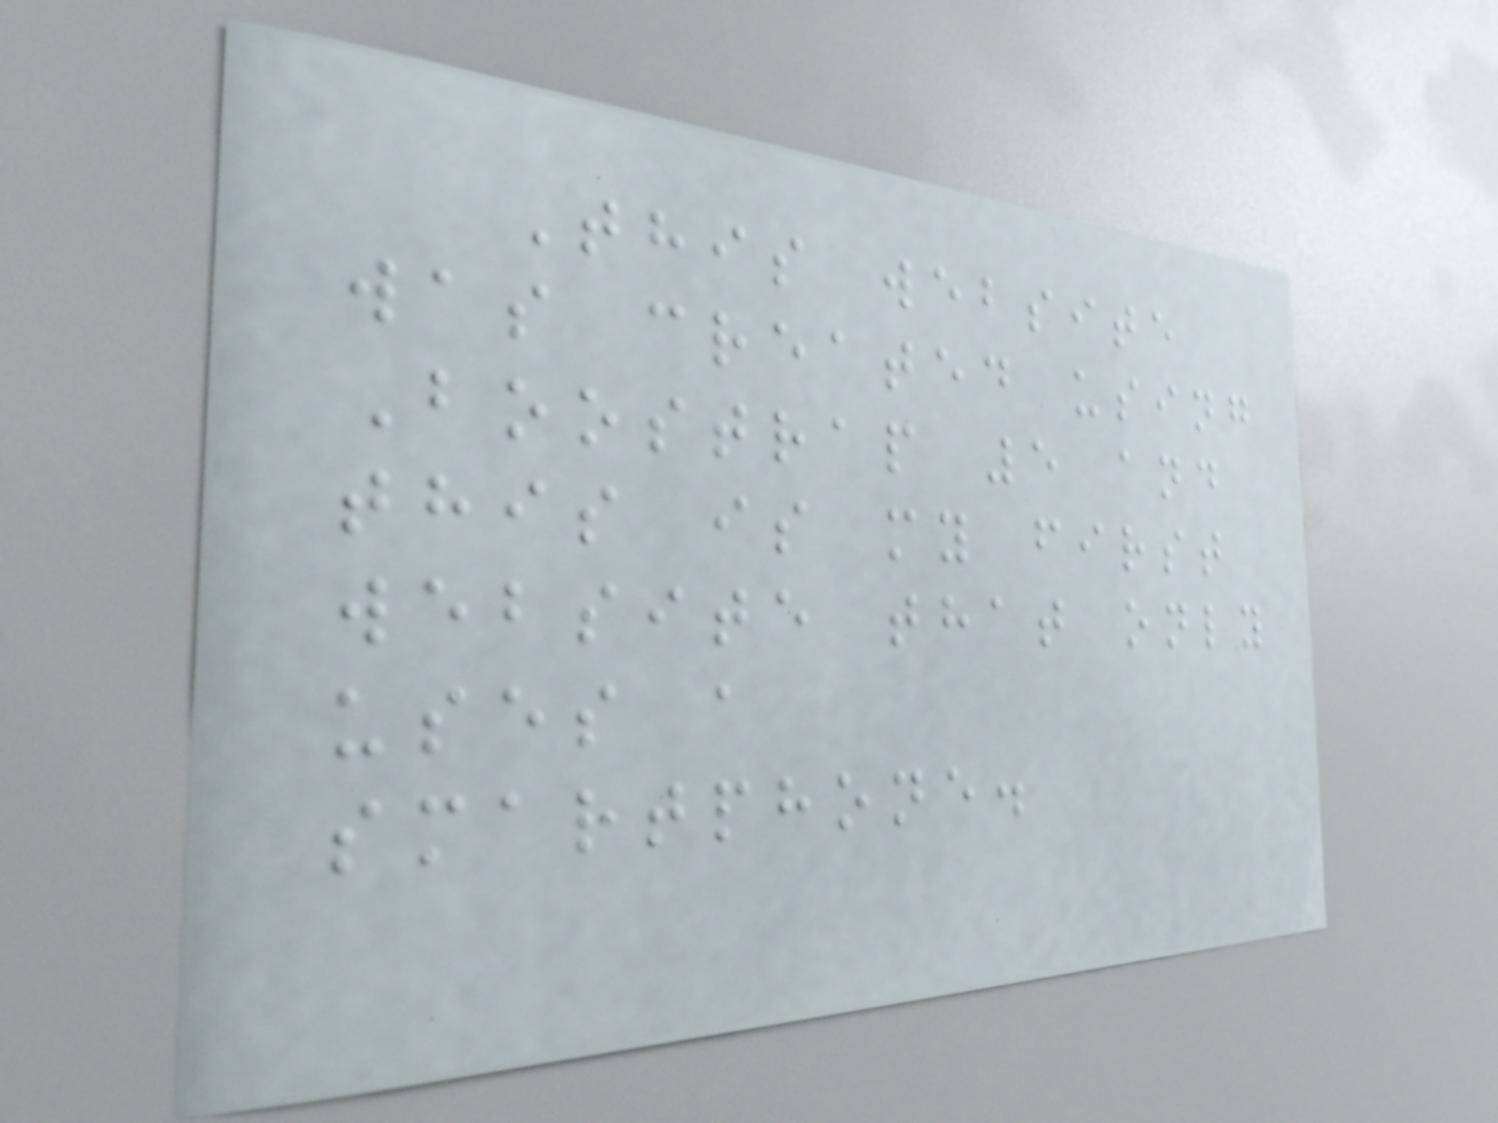This website
was created using
Boostrap 5 and
this is my first
website that only
uses a
smartphone.
